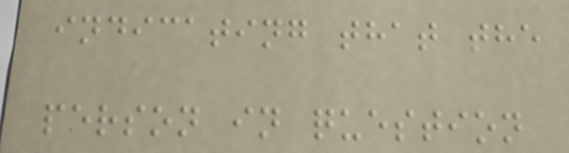indicating that the
person in question
